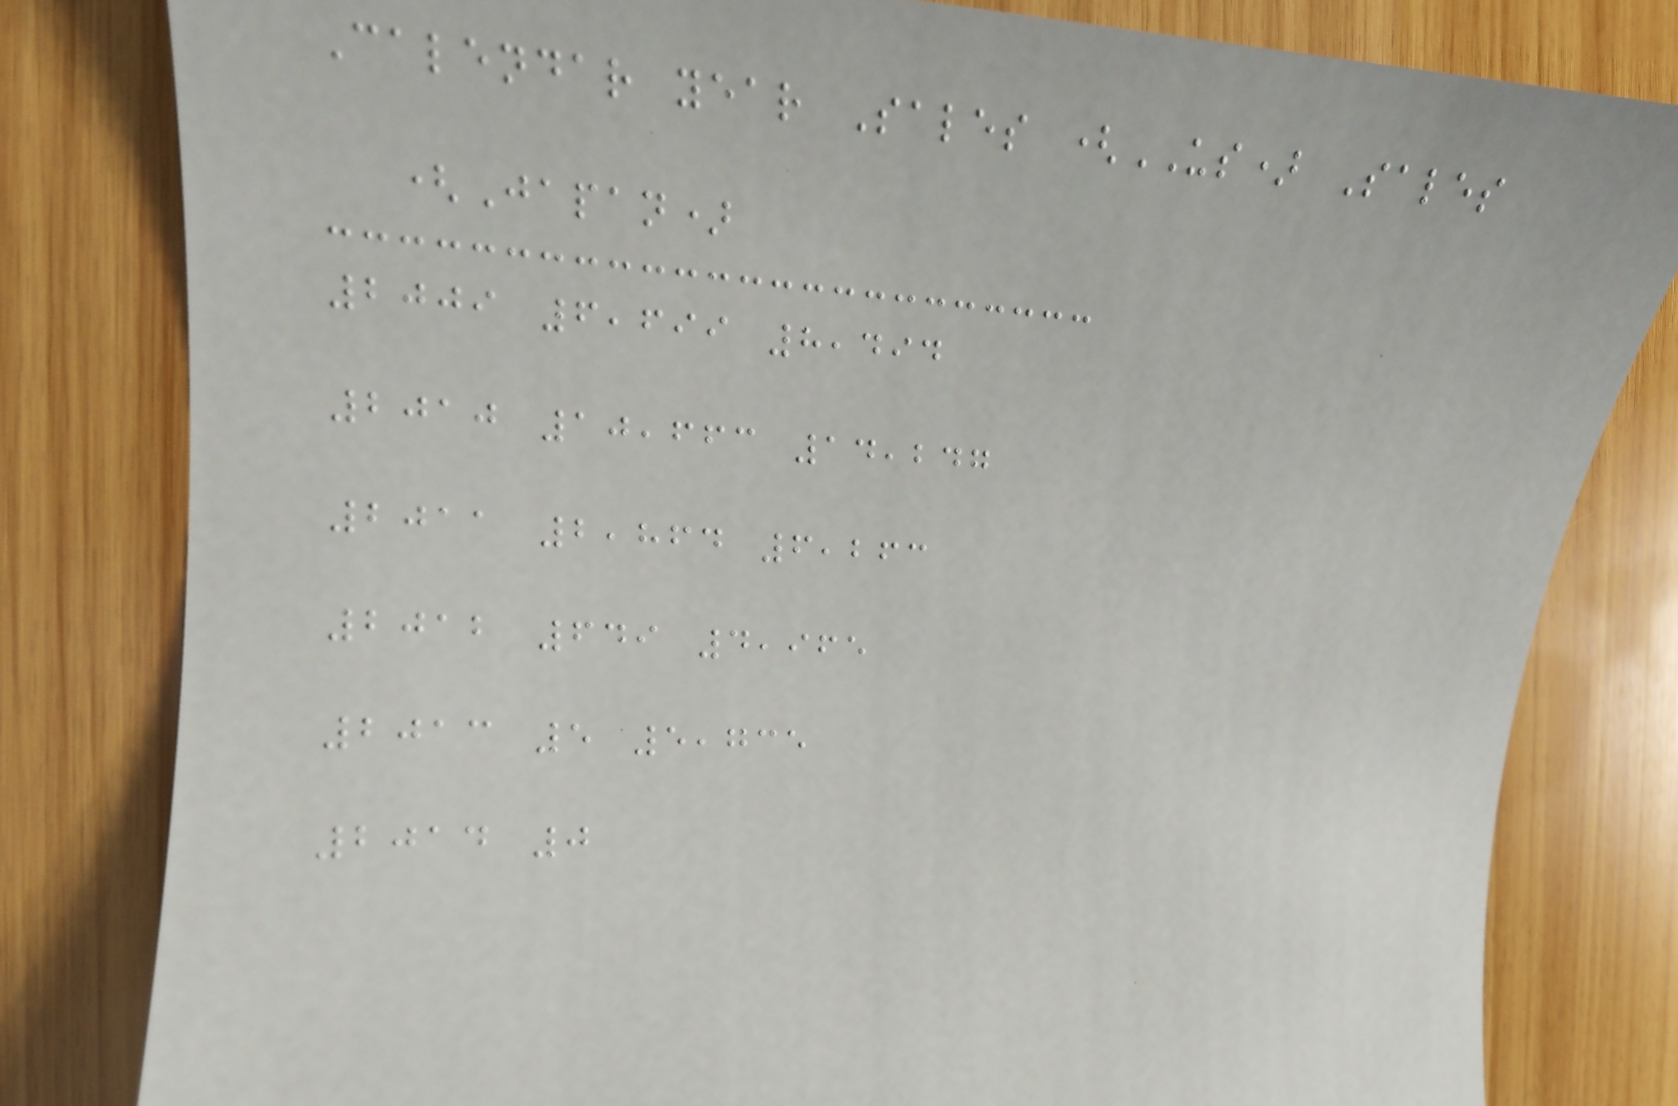Calendar year Sales (US) Sales
(Japan)
2009 6,699 8,494
2010 10,663 14,247
2011 2,864 6,263
2012 649 4,965
2013 5 5,735
2014 0
